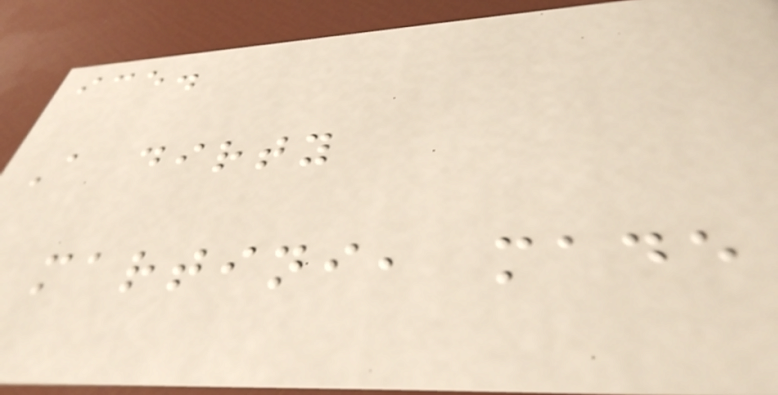ice.
A dirty
martini, made
